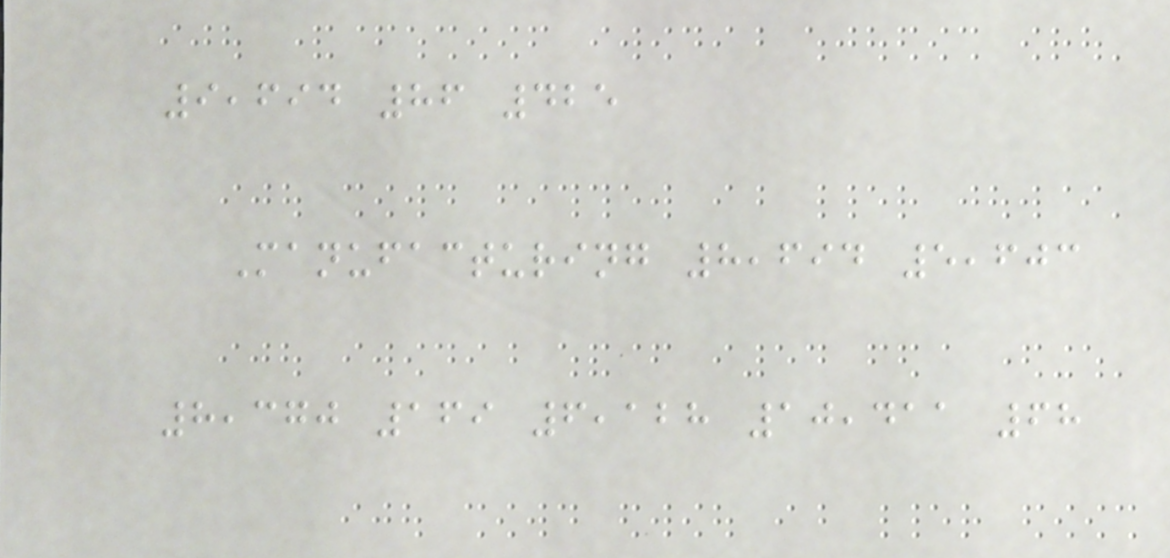9,694 86 425
Manufacturing 8,694 5,603
8,370 169 6,128 10,411 68
